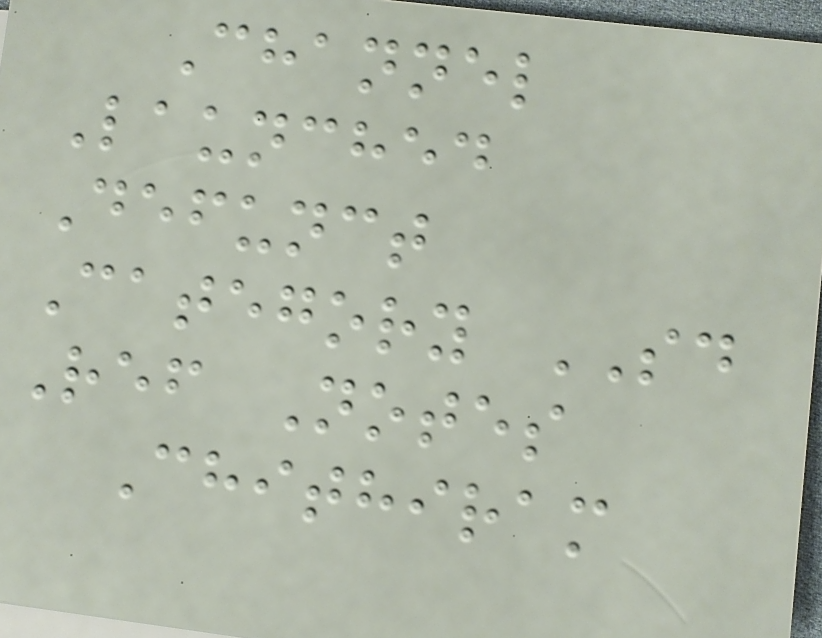Channel
Launched
Defunct
Category SD
Ref Notes
Chithiram
